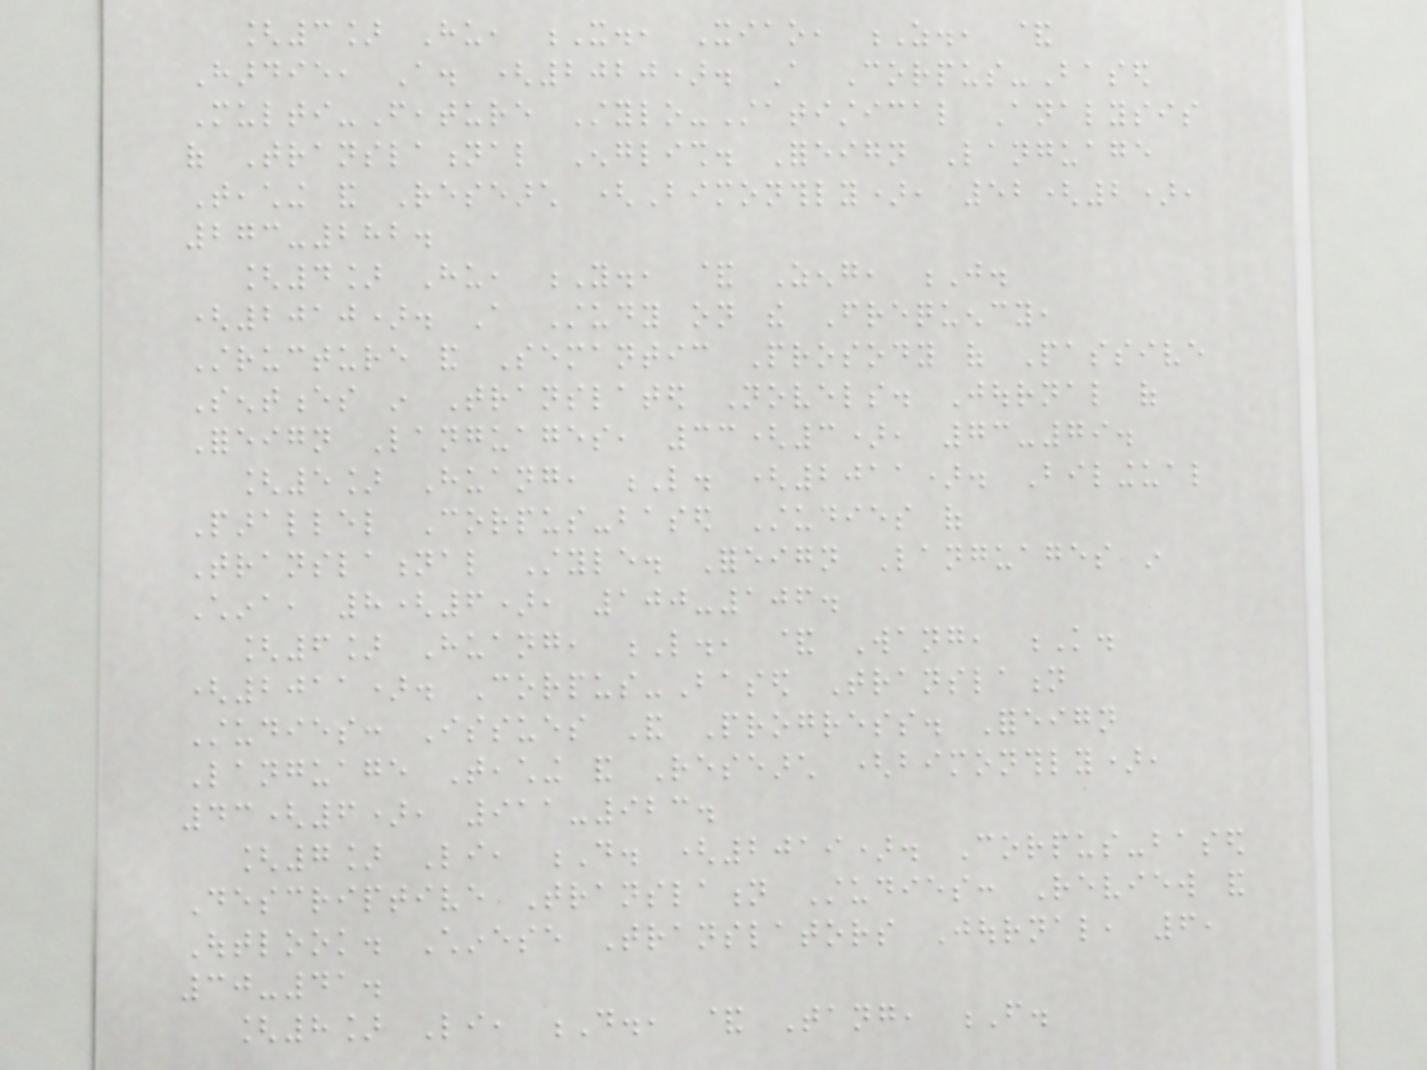[3] Hu, X., Xiao, Z., &
Hardie, A. (2020). A Corpus-Based
Multi-Feature Stylo-Statistical Analysis
of Translational English. Foreign Language
Teaching and Research (Bimonthly), 52(2),
273-282.
[4] Hu, Y., & Zeng, J.
(2010). A Study on the Frequency,
Structure and Semantic Prosody of Passive
Sentences in Translated Novels. Journal of
Foreign Languages, 33(3), 73-79.
[5] Huang, L. (2011). Bilingual
Parallel Corpus-based Studies of
Translational Style. Foreign Languages in
China, 8(6), 100-106.
[6] Huang, L., & Wang, K.
(2011). Corpus-Based Translation
Studies: Issues And Progress. Foreign
Language Teaching and Research (bimonthly),
43(6), 911-923.
[7] Li, D. (2019). Corpus-based
Descriptive Translation Studies: Review and
Outlook. Chinese Translators Journal, 6,
30-41.
[8] Li, D., & Tang, F.
